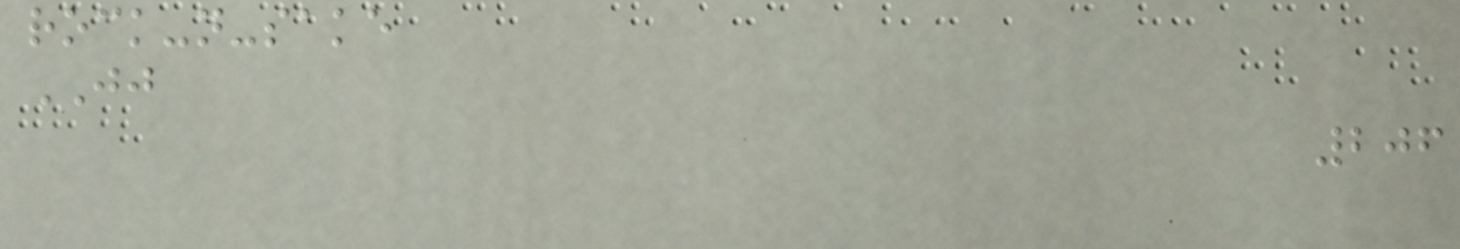rock-n-sake
JJ
206
